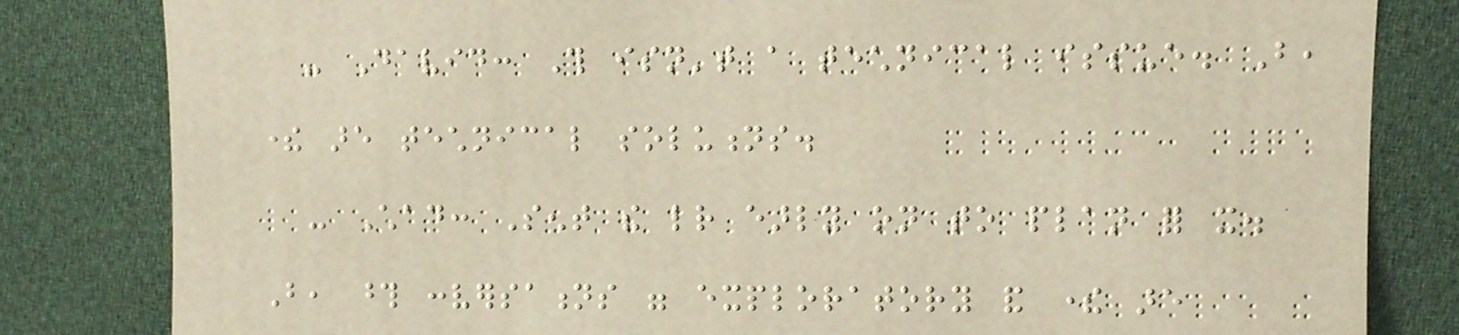- David: This isn't a technical issue. But,
there are technical solutions.
- Chad: Sent the letter early on to plan for it.
But, those conversations were exploratory and there are
